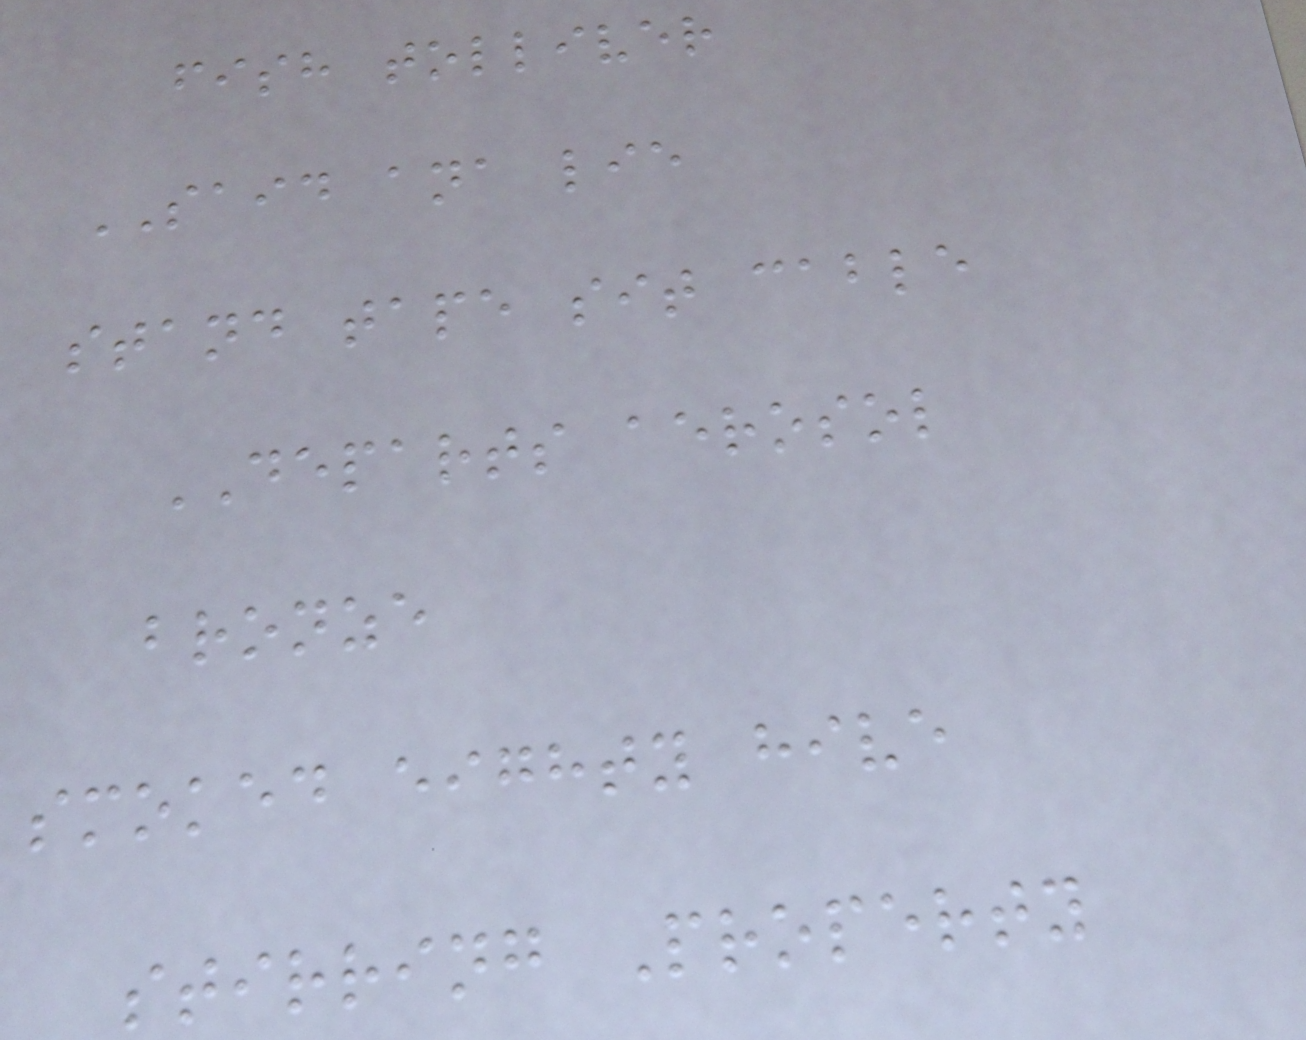fish tolliver
SAID ana lie
stand tape sit cable
DEPARTS aerosol
bronze
smoked eighty hive
stirring Property
